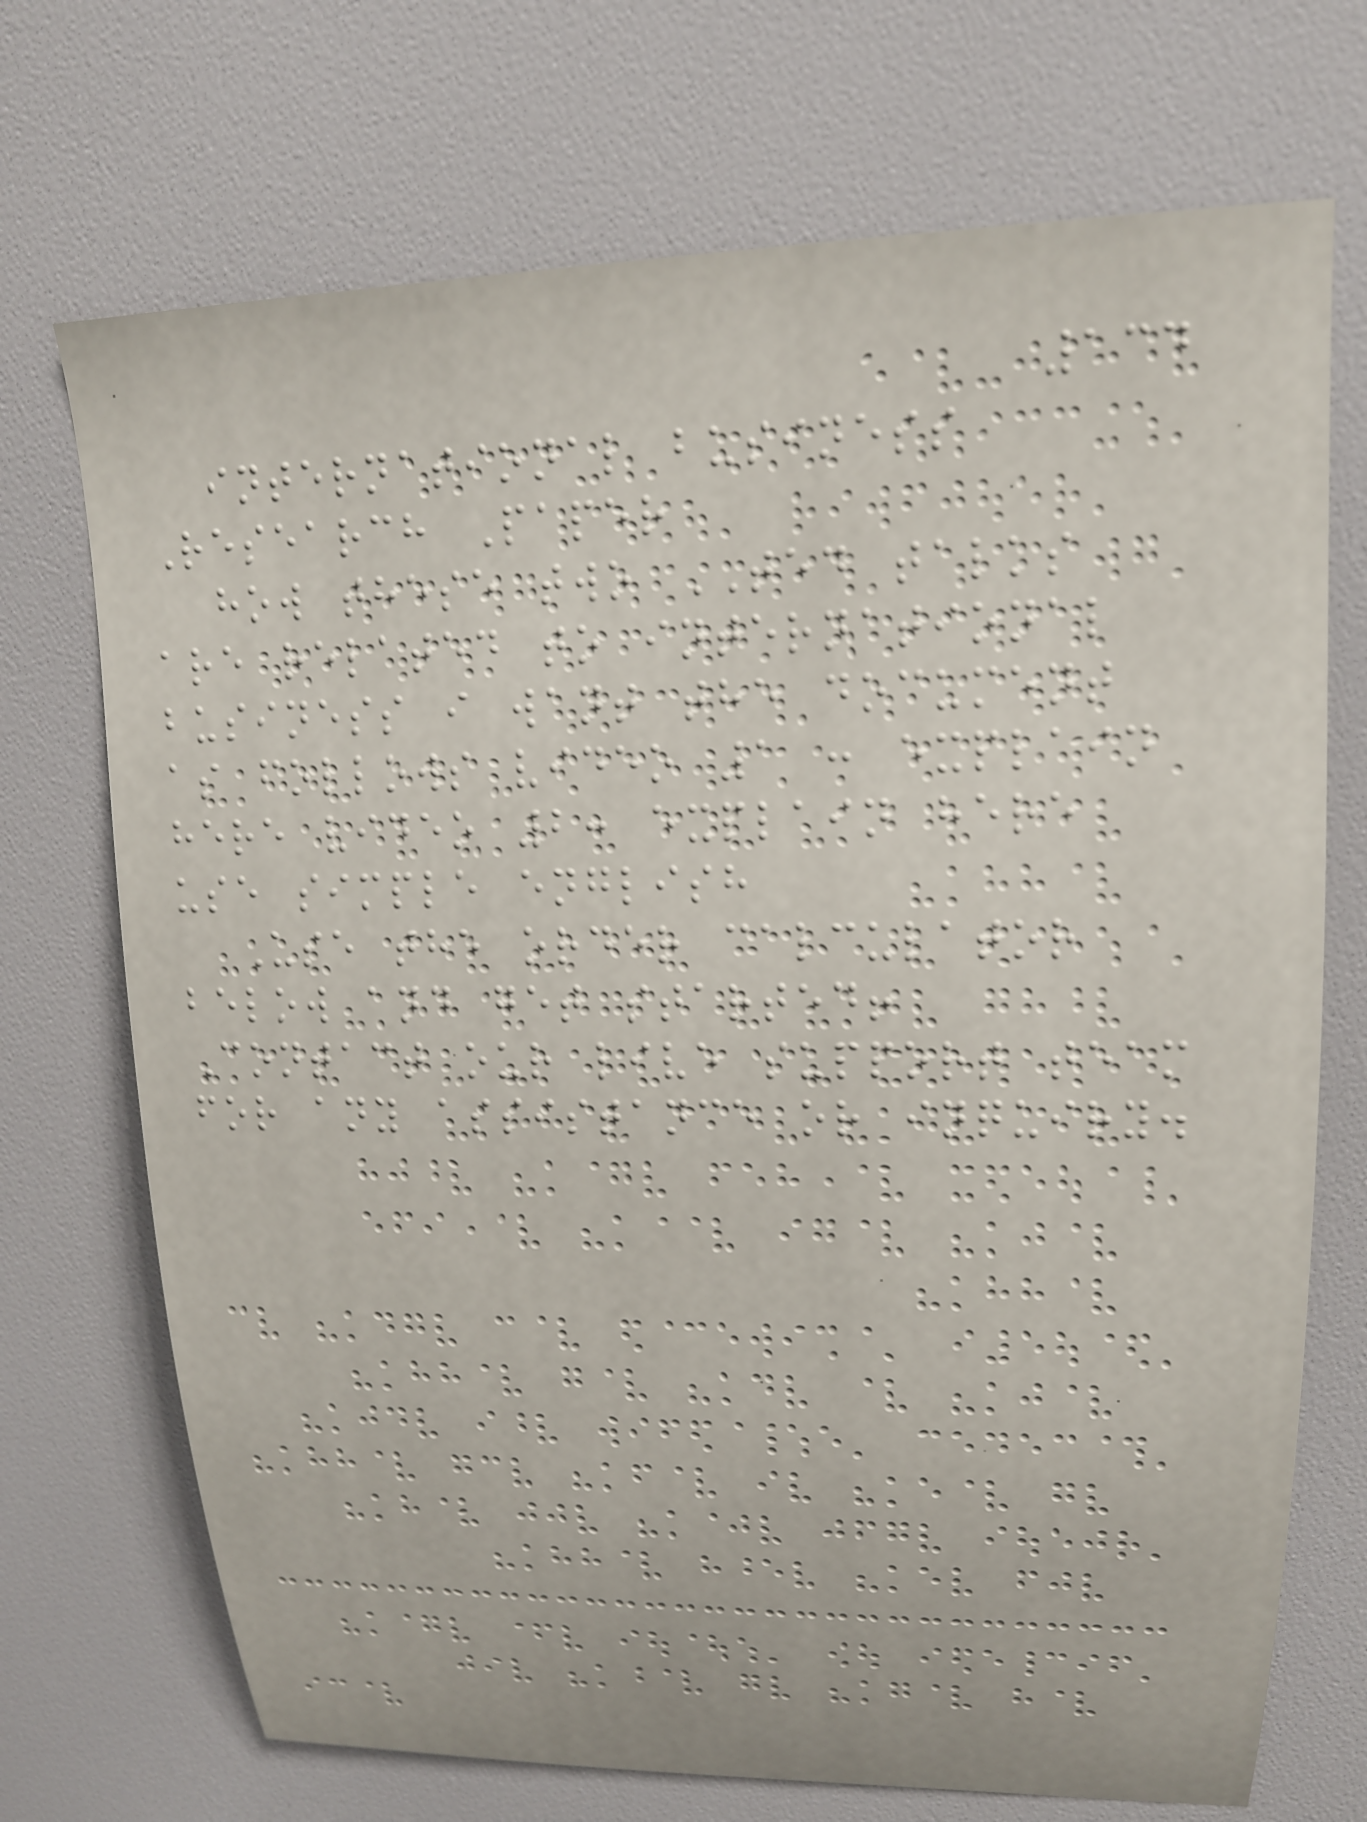134
international business
Research Paper
how these two TED talks
are related to international
business i want the document
as follows video 1 : explain
here video 2: explain here
use simple english
Use the order calculator
below and get started!
Contact our live support team
for any assistance or inquiry.
